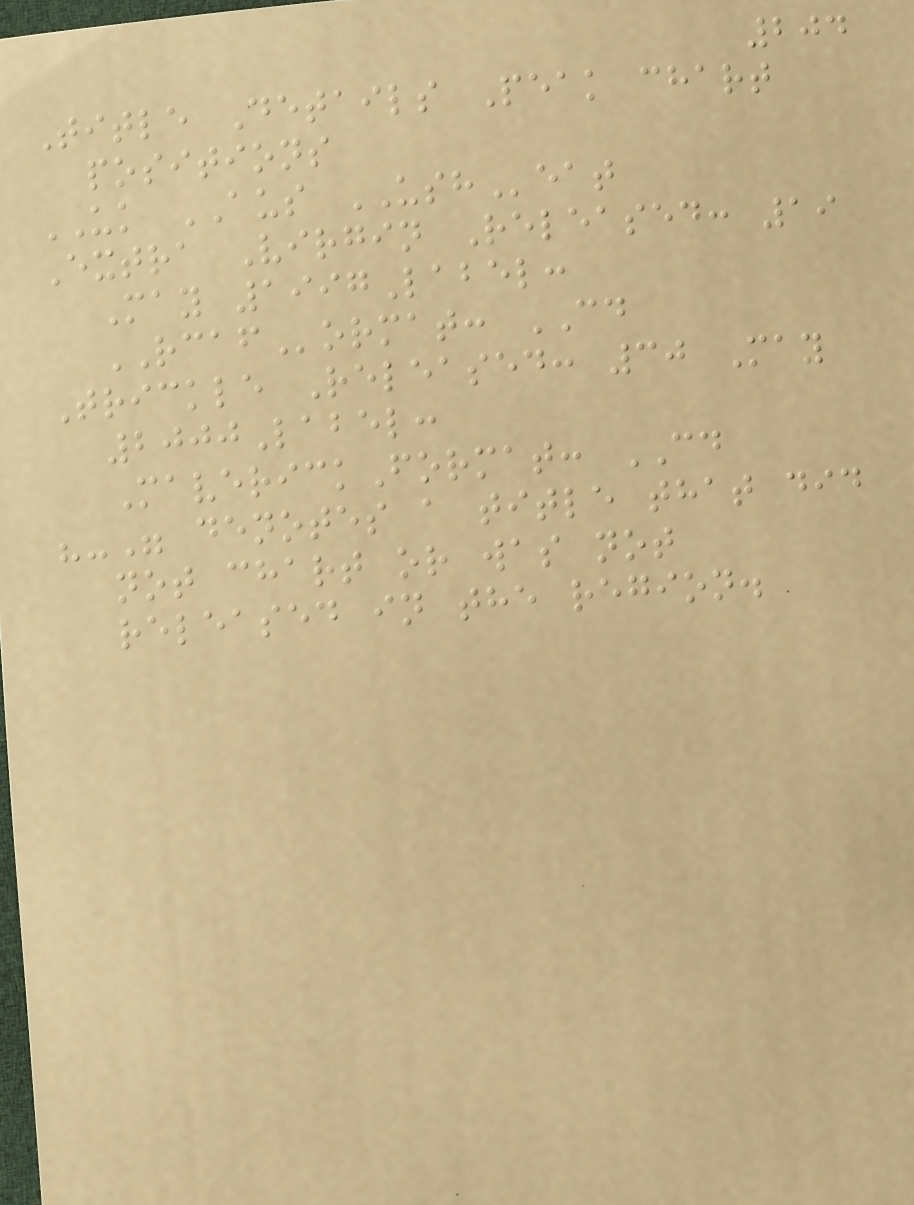204
Title Details Peak chart
positions
UK AUS USHeat
Extra Virgin Released: 19
May 1997Label:
RCAFormat: CD
Trickle Released: 30 May
2000Label:
MaverickFormat: CD
"-" denotes a title that did
not chart or was not
released in the region.
